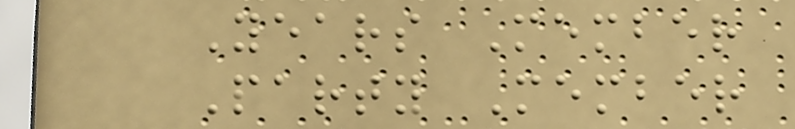Years Member
Party Member
